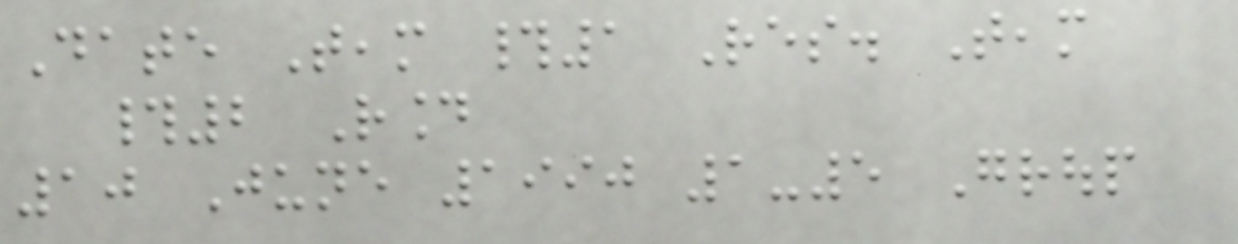Date Team #1 Res. Team
#2 Round
10 June 1990 1-5 Group
